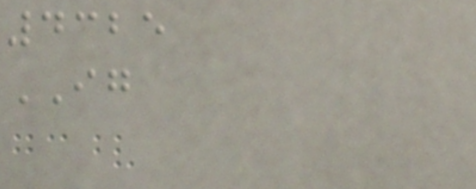4325
IG
